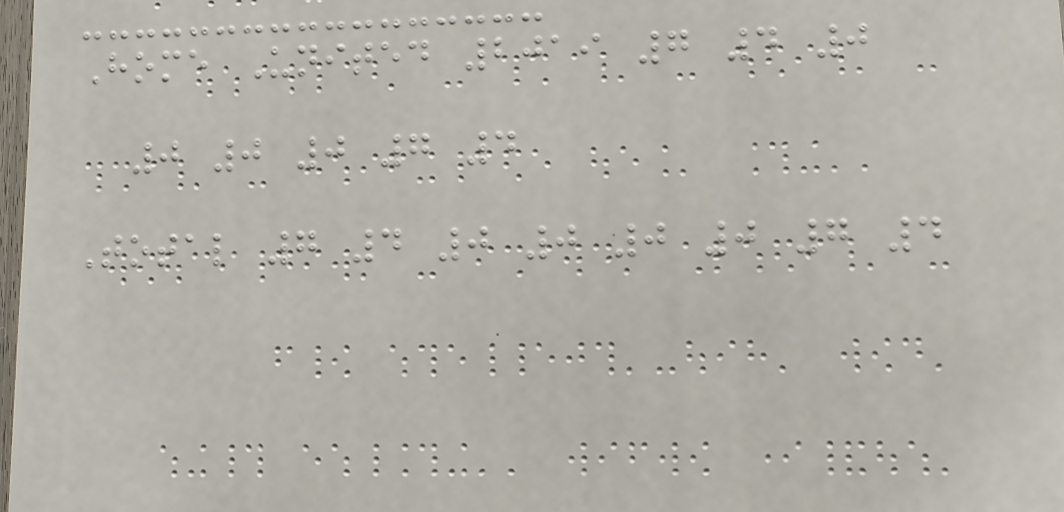Home United 2019 7 4 0
0 0 0 7 4
Total 7 4 0 0 0 0 7 4
